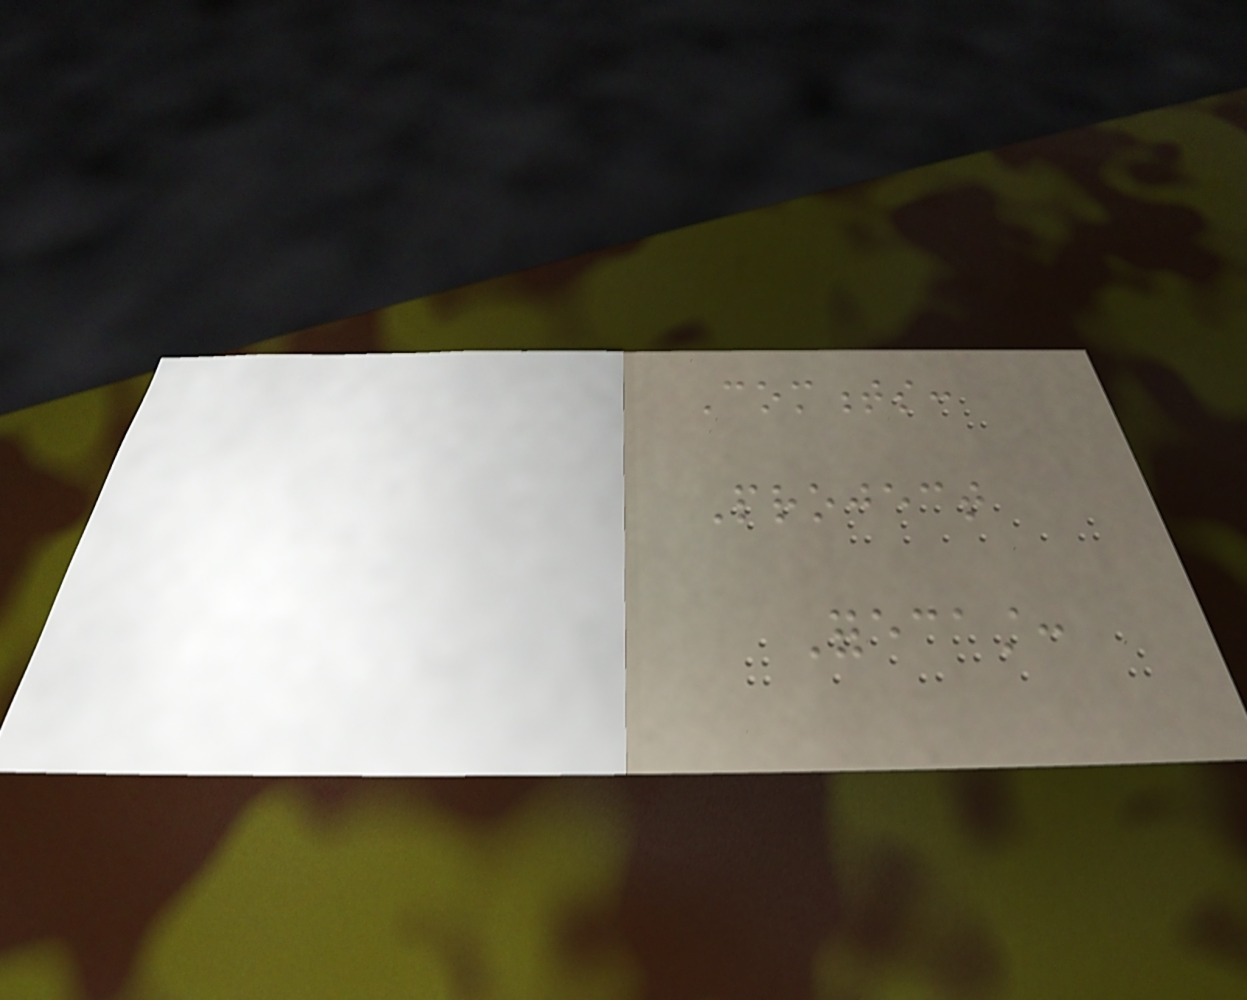Comments:
Project
Forecast:
